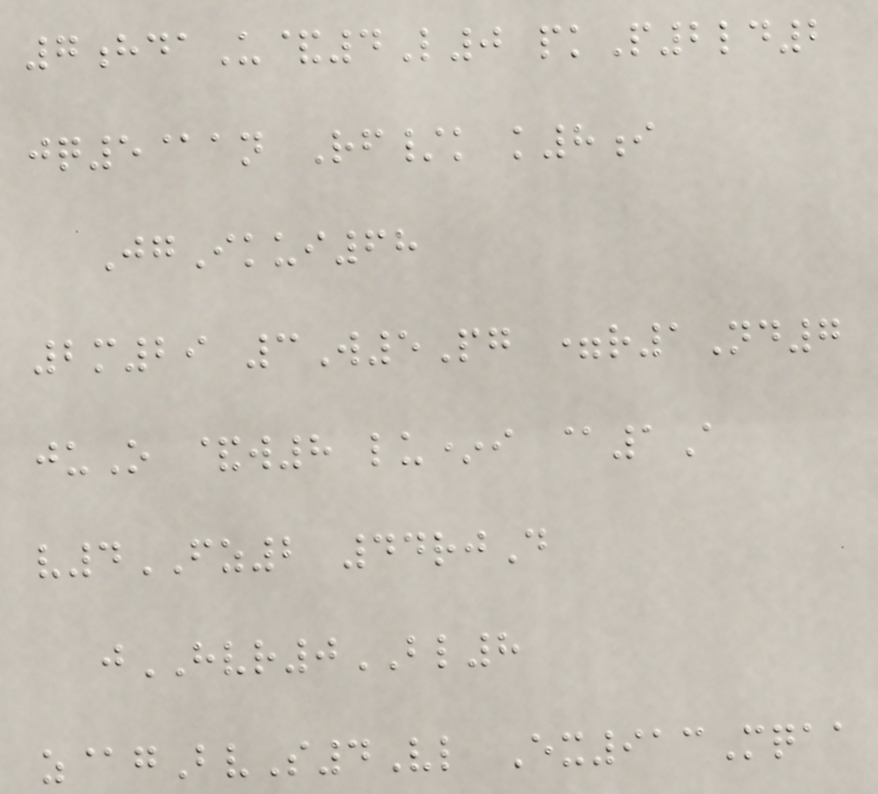7hdaU&4L0 pkP2ld2
jq5@an Rf/k k8i
JgIkui68
2m29 3W5Pg =r1Nd7
juO &w8 lu*i @1A
v4FZ2 44rjD
jHVR0BL8
z@gBvS4Vl Ex913Mqaa
